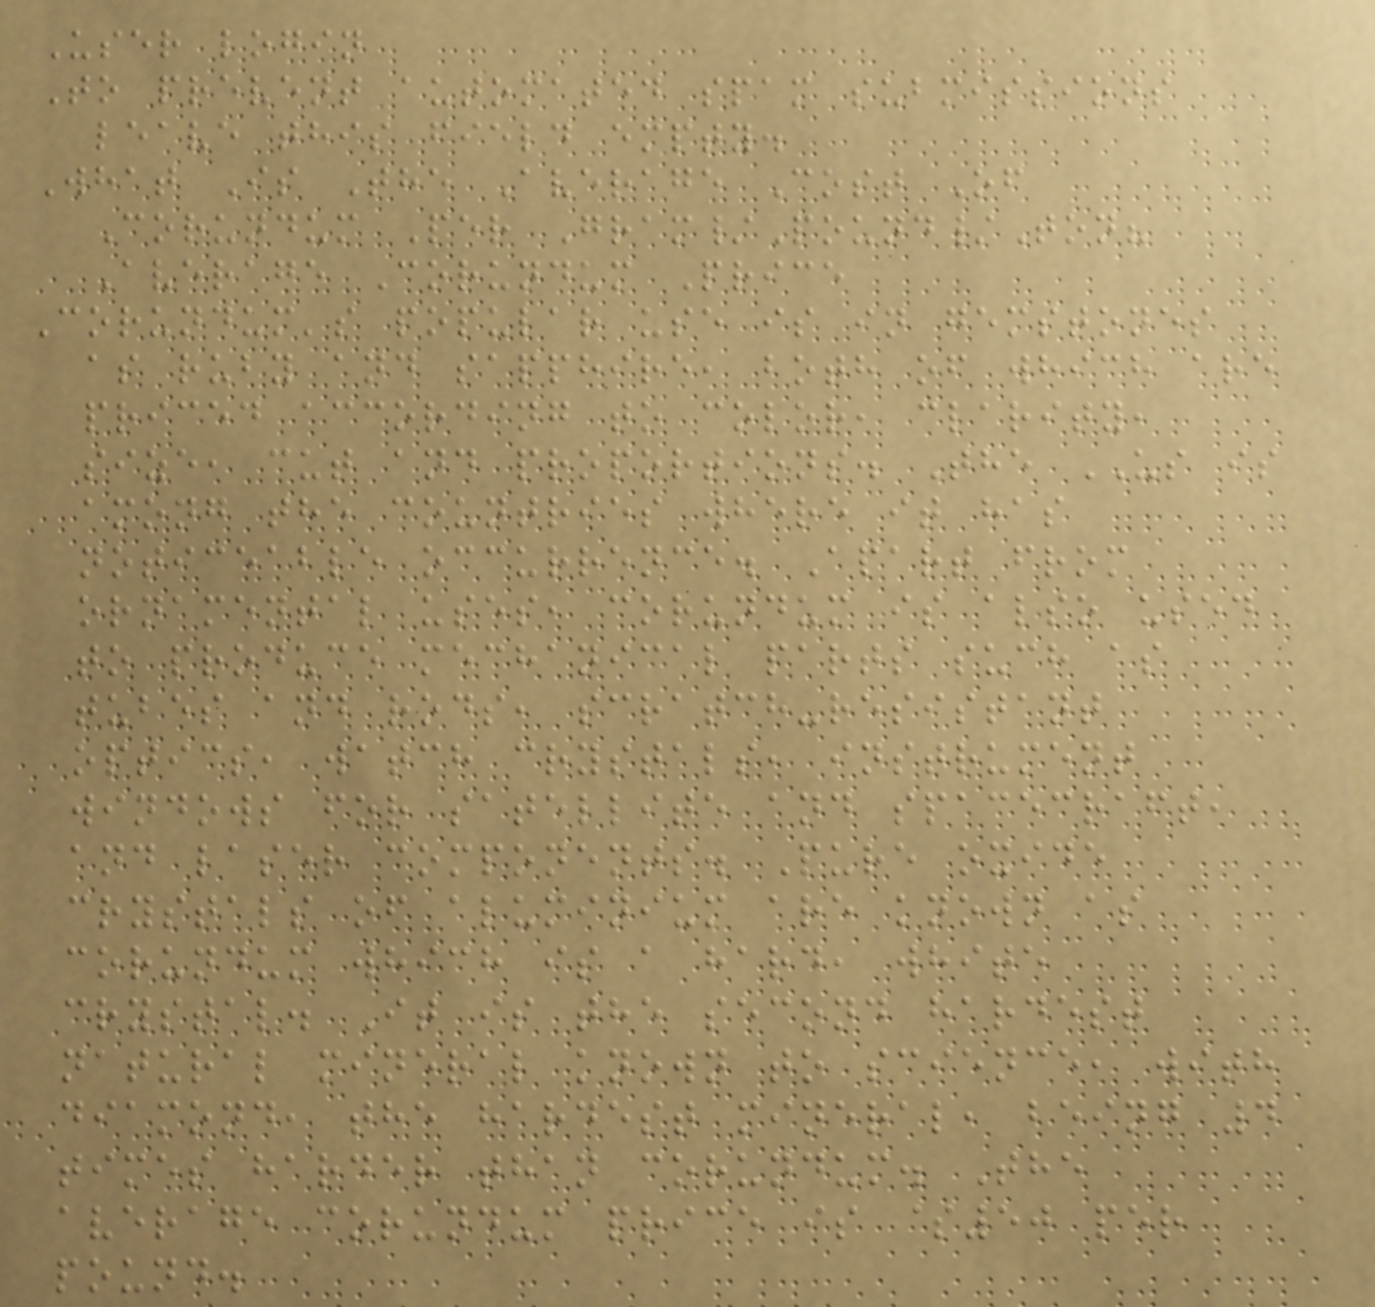User login
To prevent automated spam submissions
leave this field empty.
What Is The Average Cost Of
Corundum Per Gram/Pound/Ton?
Average Corundum Price
Corundum's popular use is in gemstones
as ruby and sapphire, both of which are
priced according to color, clarity,
size, cut and proportions. The US is
among the countries where it has
noticeable occurrence. Apart from
ornamental uses, corundum is also used
to produce mechanical parts such as
tubes and rods, scratch-resistant
optics, watch crystals, instrument
windows for satellite and spacecraft,
and laser components. Pure oxide
crystals of aluminium are known as
corundum which is a hard, white
crystal. It is the second hardest
natural mineral known to science, with
diamond, the hardest mineral, being 4
times harder than corundum. The
average corundum price is $50 per
pound.
